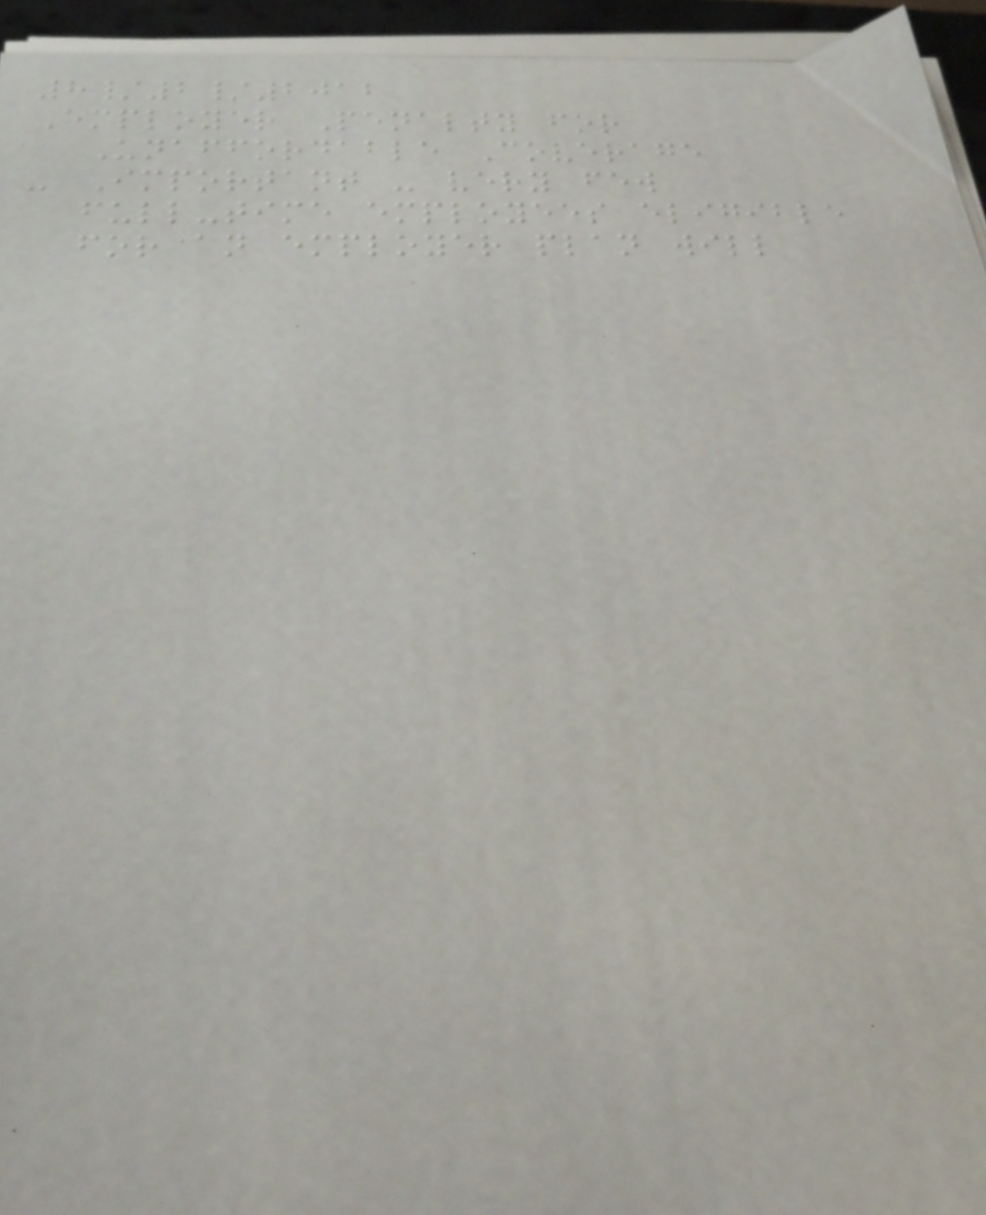8/2/2012
Employer Penalty for
Unaffordable Coverage
- Important - very few
full-time employees eligible
for an employer plan will
